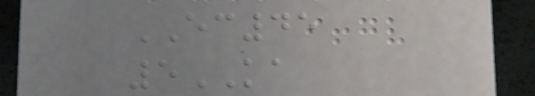EC45
5KA
